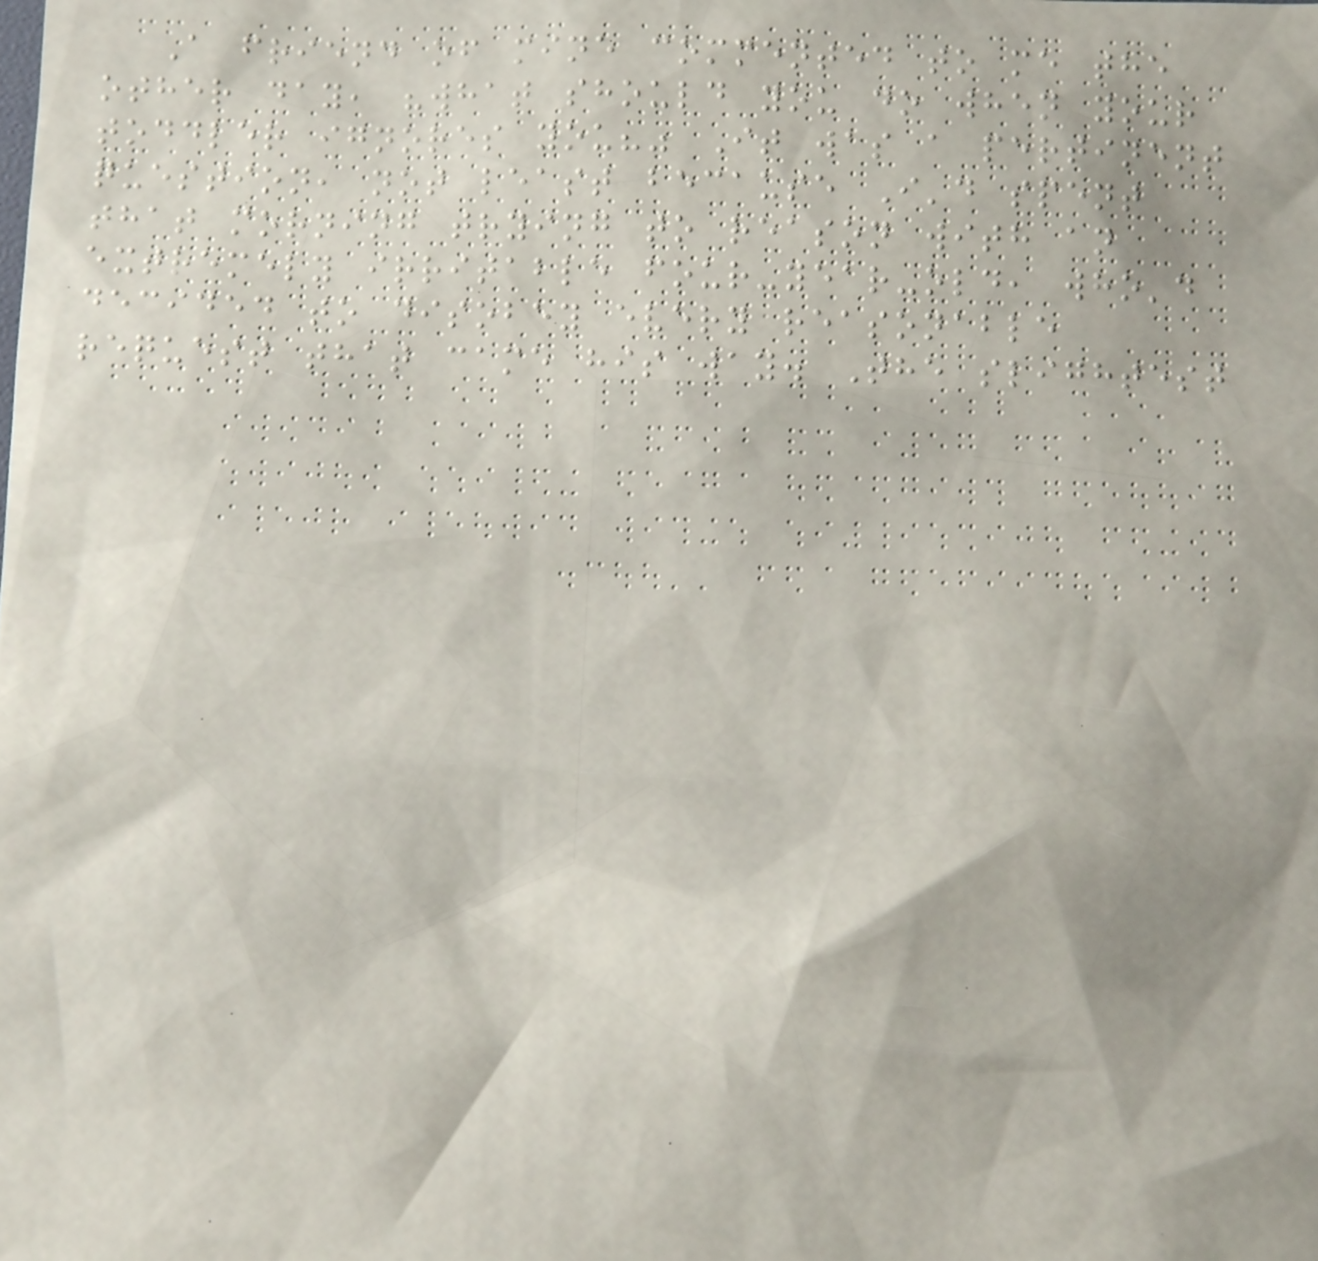A friend of mine commented to me the
other day, "what should you do when your
toddler ignores you?" It was a pertinent
question, not least because I'd spent
that morning trying to reason with an
extremely irritable four-year-old, who'd
decided to disobey every reasonable
request that came his way. The slightest
